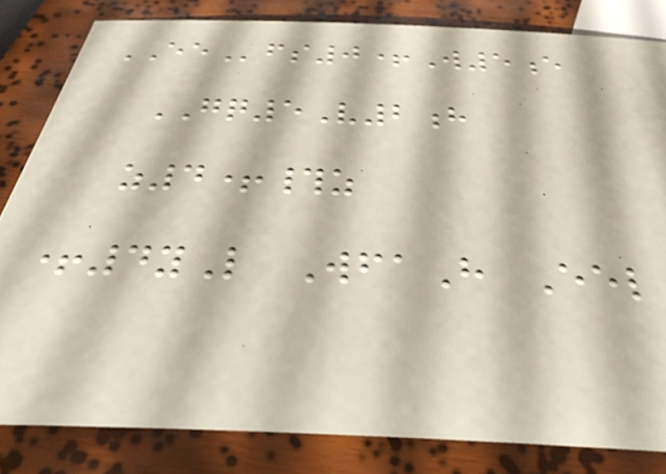EEfs0+W5e
GQ5V2h
z4+#z
+4yL WfaH Eel
